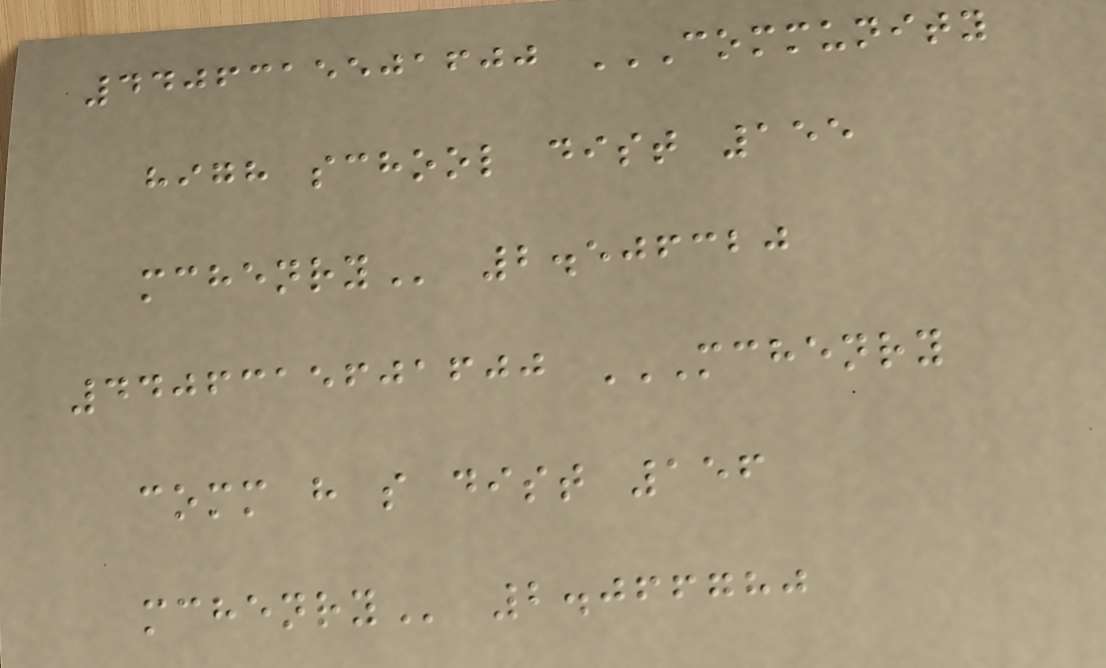4406315501600 COMMUNITY
HIGH SCHOOL DIST 155
MCHENRY 2.506320
4406315601600 MCHENRY
COMM H S DIST 156
MCHENRY 2.066780
